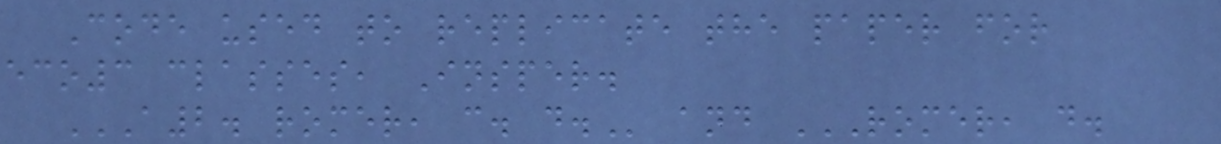Code used to replicate the paper for
eco3 classes, Insper.
A2. ROMER, C. D. and ROMER, D.
